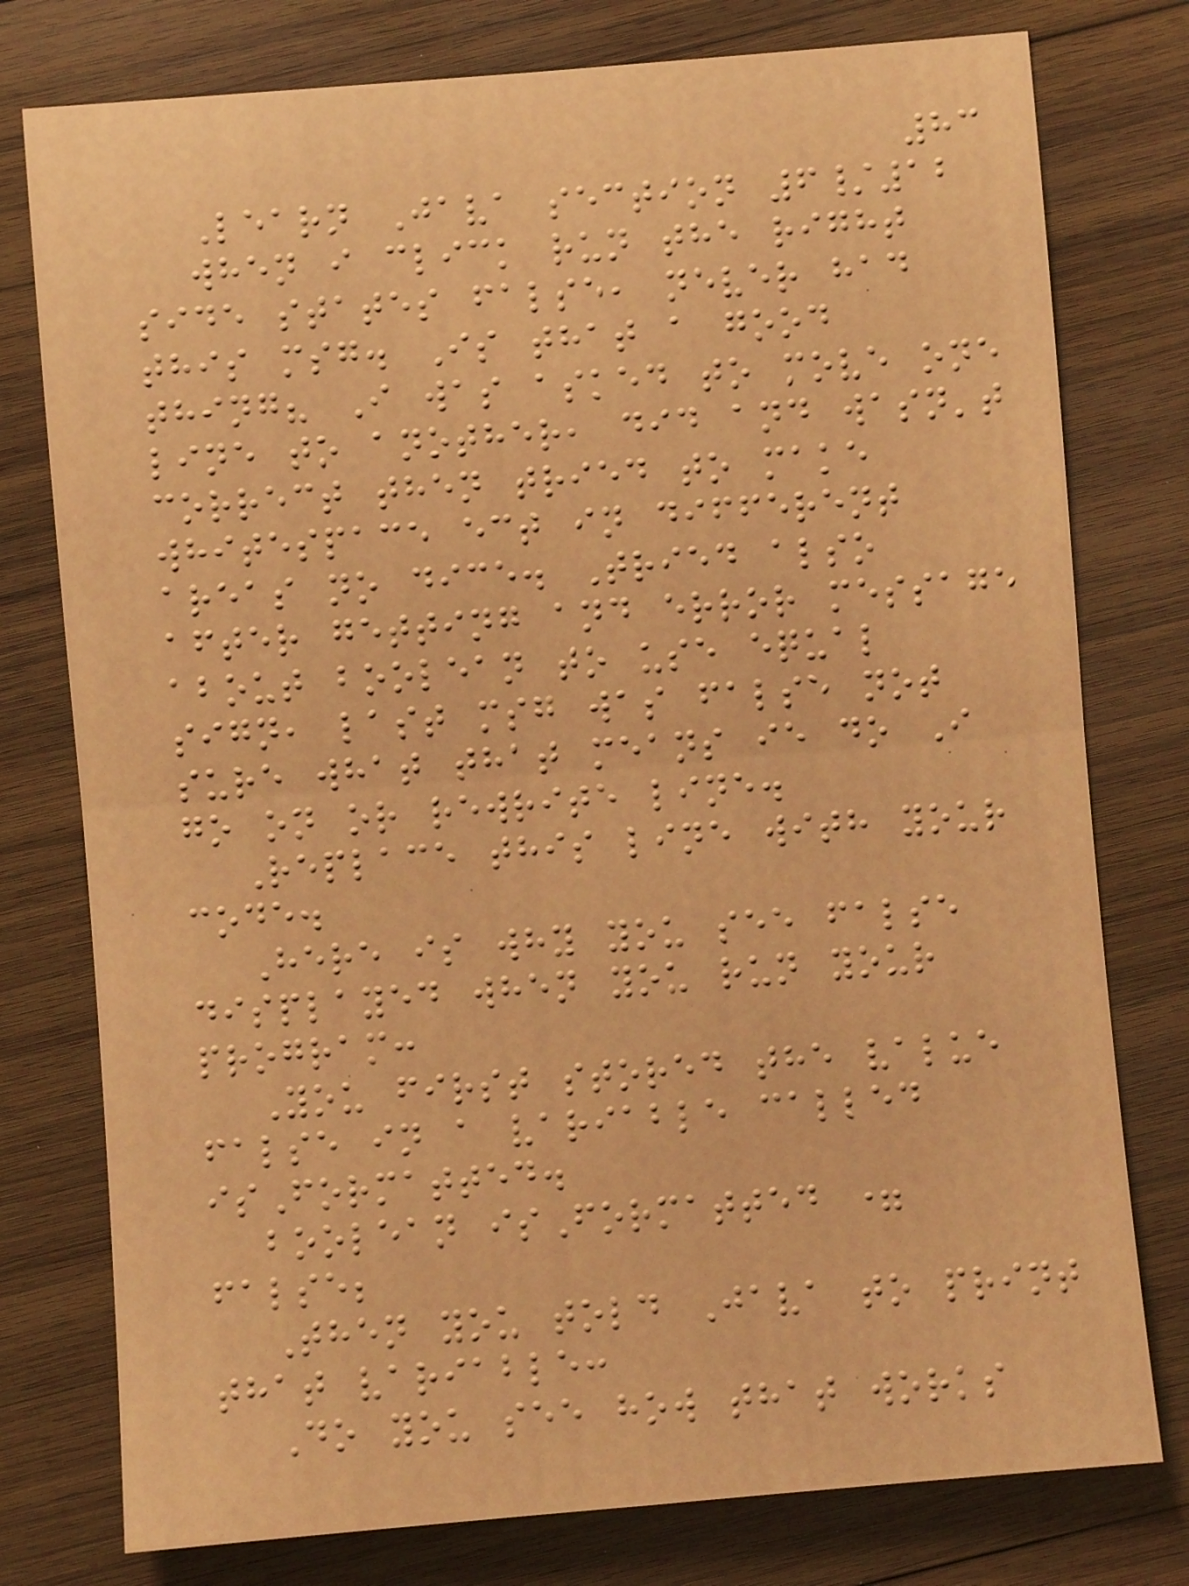83
Learn Java section 6/12
when i click run the right
side states false, never had
this msg. Is that a good
thing? I was asked to move one
line to another, did and wasn't
correct then tried to make
whitespace ect in different
areas no dice. Tried also
after getting and error message
about boolean to use equal
sign, last msg was false not
sure what that means ie do I
go on or rewrite line.
Replace this line with your
code.
Here is why you see false
displayed when you run your
program:
You first stored the value
false in a variable called
isFormatted.
boolean isFormatted =
false;
Then you told Java to print
that variable:
Do you see how that works
